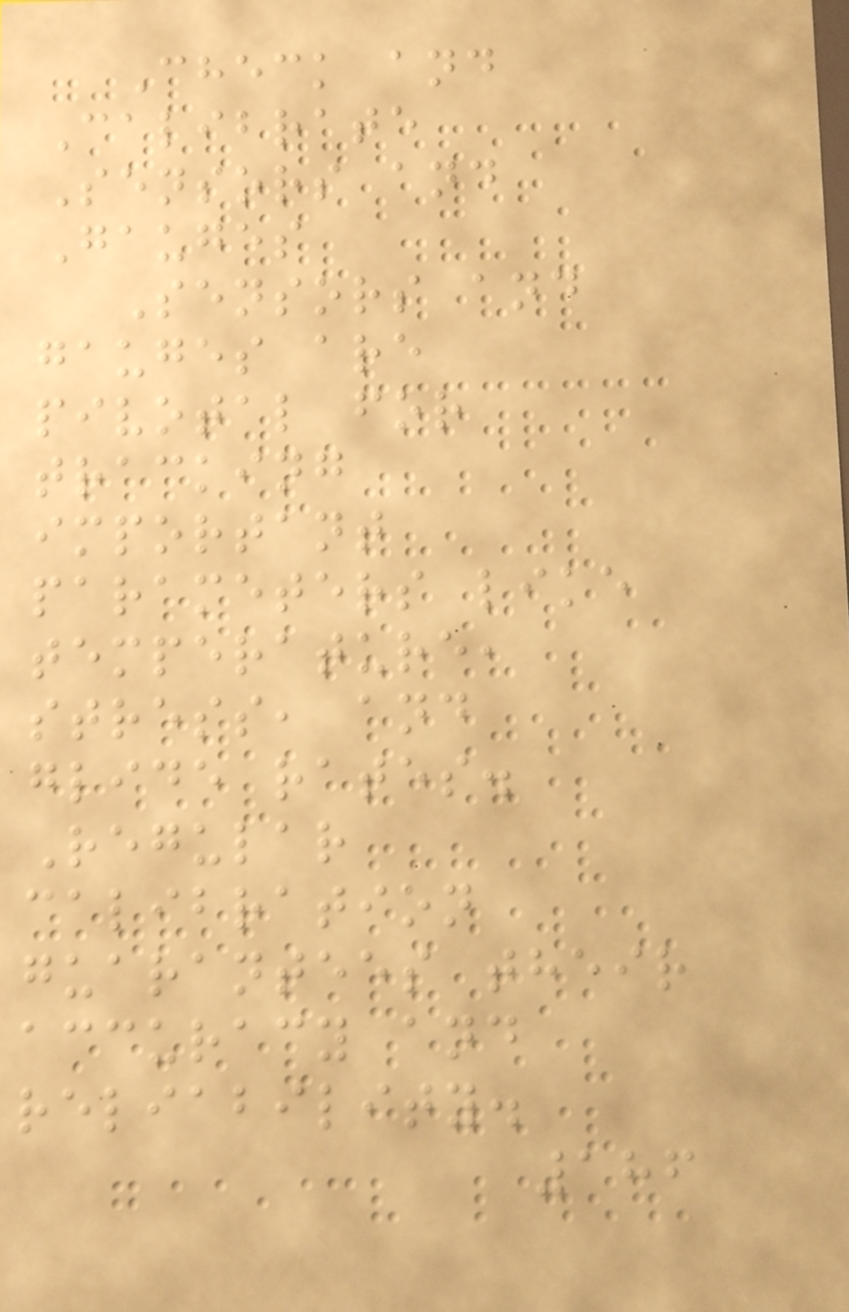Check and
Calibrate
Sensors and
Gauges
Sensors and
gauges are
pivotal for
tracking
important
parameters like
temperature,
stress, and
glide rates.
Regular
calibration
guarantees their
accuracy and
reliability.
186
